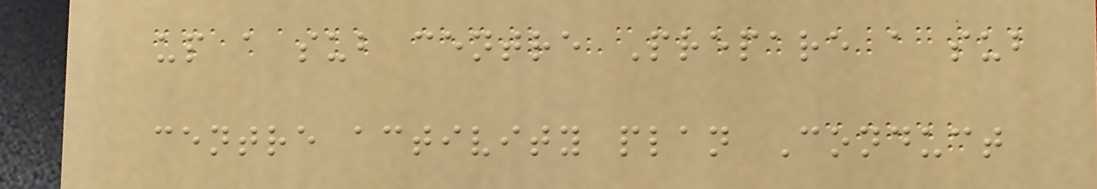up a sub centre Prepare a sub
centre activity plan Conduct
